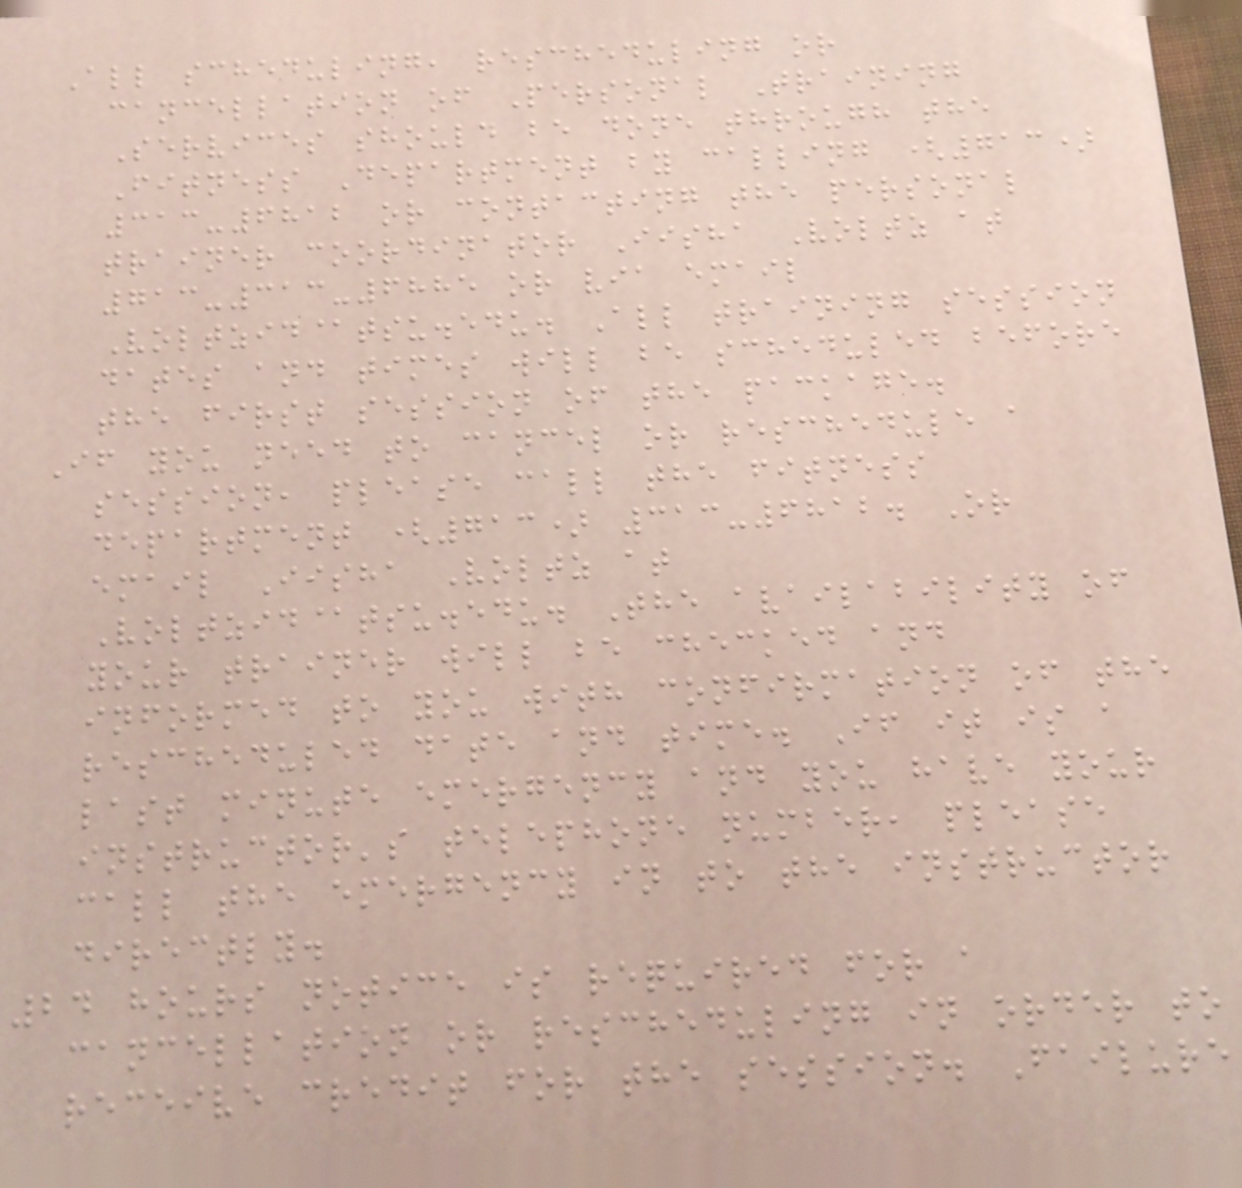All scheduling, rescheduling or
cancellation of Personal Training
Services should be done through the
Fitness Department by calling (713)
313-6812 or contacting the personal
trainer coordinator Iisha Voltz at
713-313-6885 or via email
Voltzid@tsu.edu. All training session
dates and times will be scheduled before
the first session of the package.
If you need to cancel or reschedule a
session, please call the fitness
department (713) 313-6812. Or
email Iisha Voltz at
Voltzid@tsu.edu. The availability of
your trainer will be checked and
informed to you with confirmation of the
rescheduled date and time. If it is a
last minute emergency and you have your
instructor's telephone number, please
call the emergency in to the instructor
directly.
24 hours notice is required for a
cancellation or rescheduling in order to
receive credit for the session. Failure
